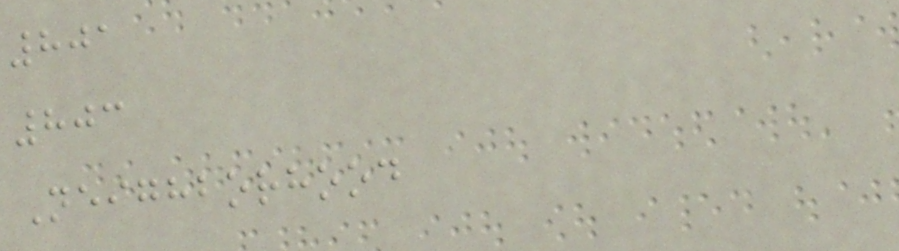801
803
Neighborhood
